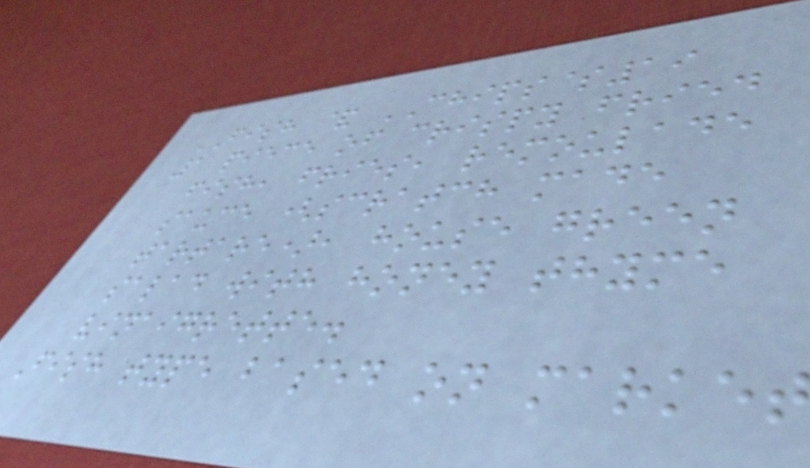FISH & CHIPS$19
1 piece of crispy fried
fish, fries, remoulade
sauce (scratch made
tartare), house green
salad with honey thyme
vinaigrette.
Fish type based on market
